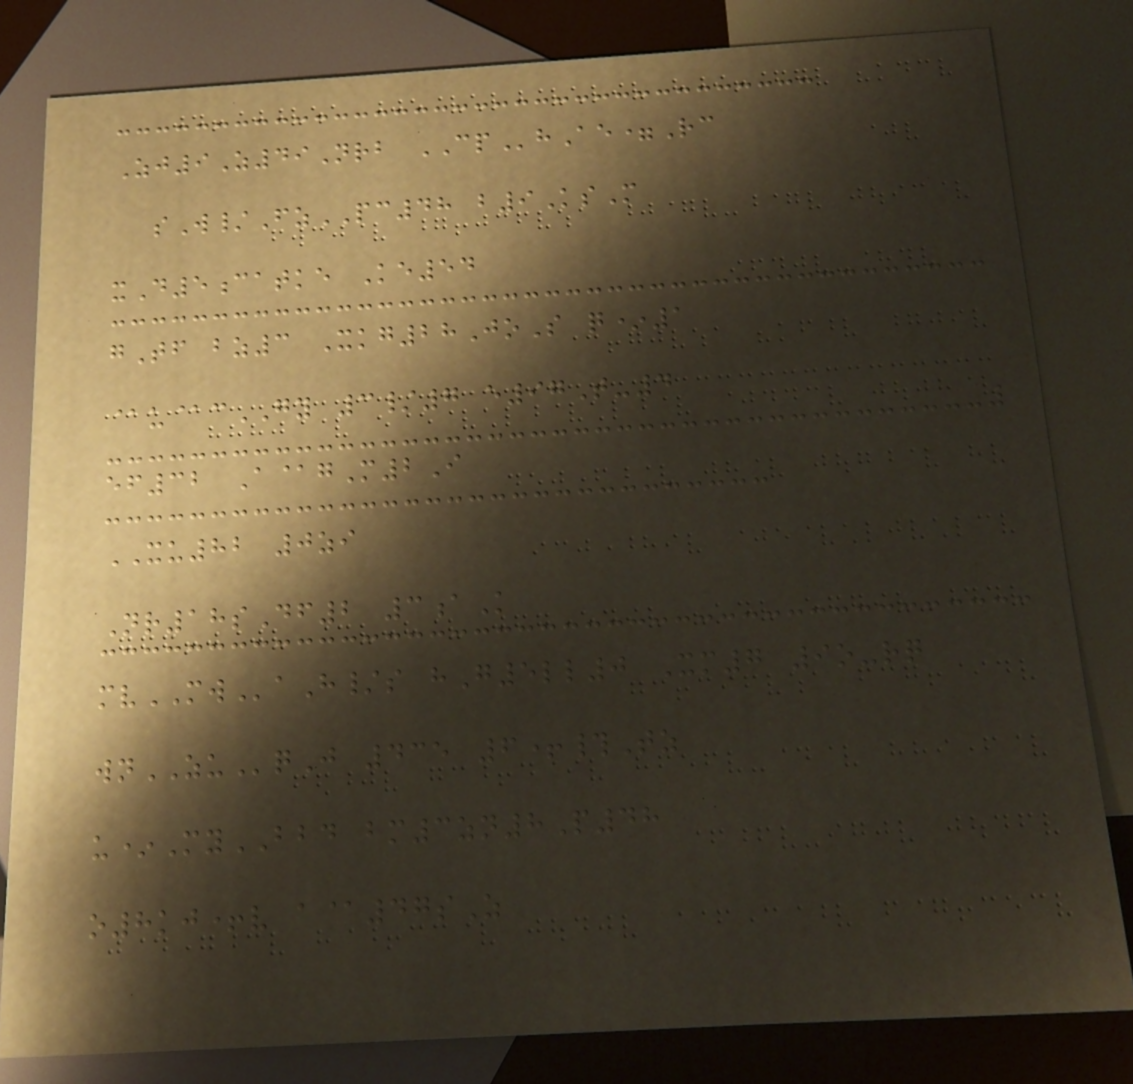Zj9Z49Nrb CPhAe=Rc
sW/FzPC48 b9KsM
xD5catke Ke54
gTf bz3 Xkg28JoS q*1
@u@cGY 3/7 e97T-4
ef32 A@gM2I
XU82 0zi
Nr18sDf2 3aK
mvMWaH/s hG5ll0 Xm7 9o-rq
wnZUqJ 435 6+#Tz
u*MyBBD bm3zn8P48
o8kj+v a@47sZ
